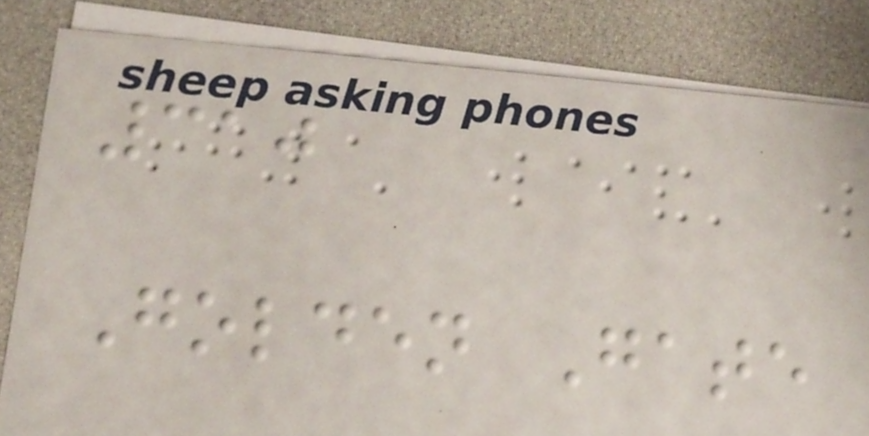310
Golden Gate
